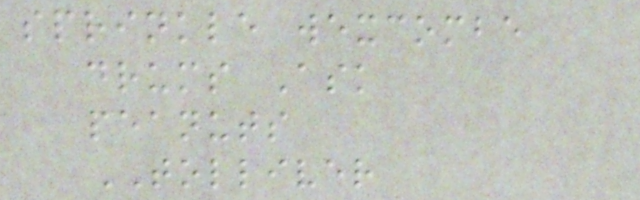sprinkle wexcombe
drums Ask
peanuts
TOLLIVER
